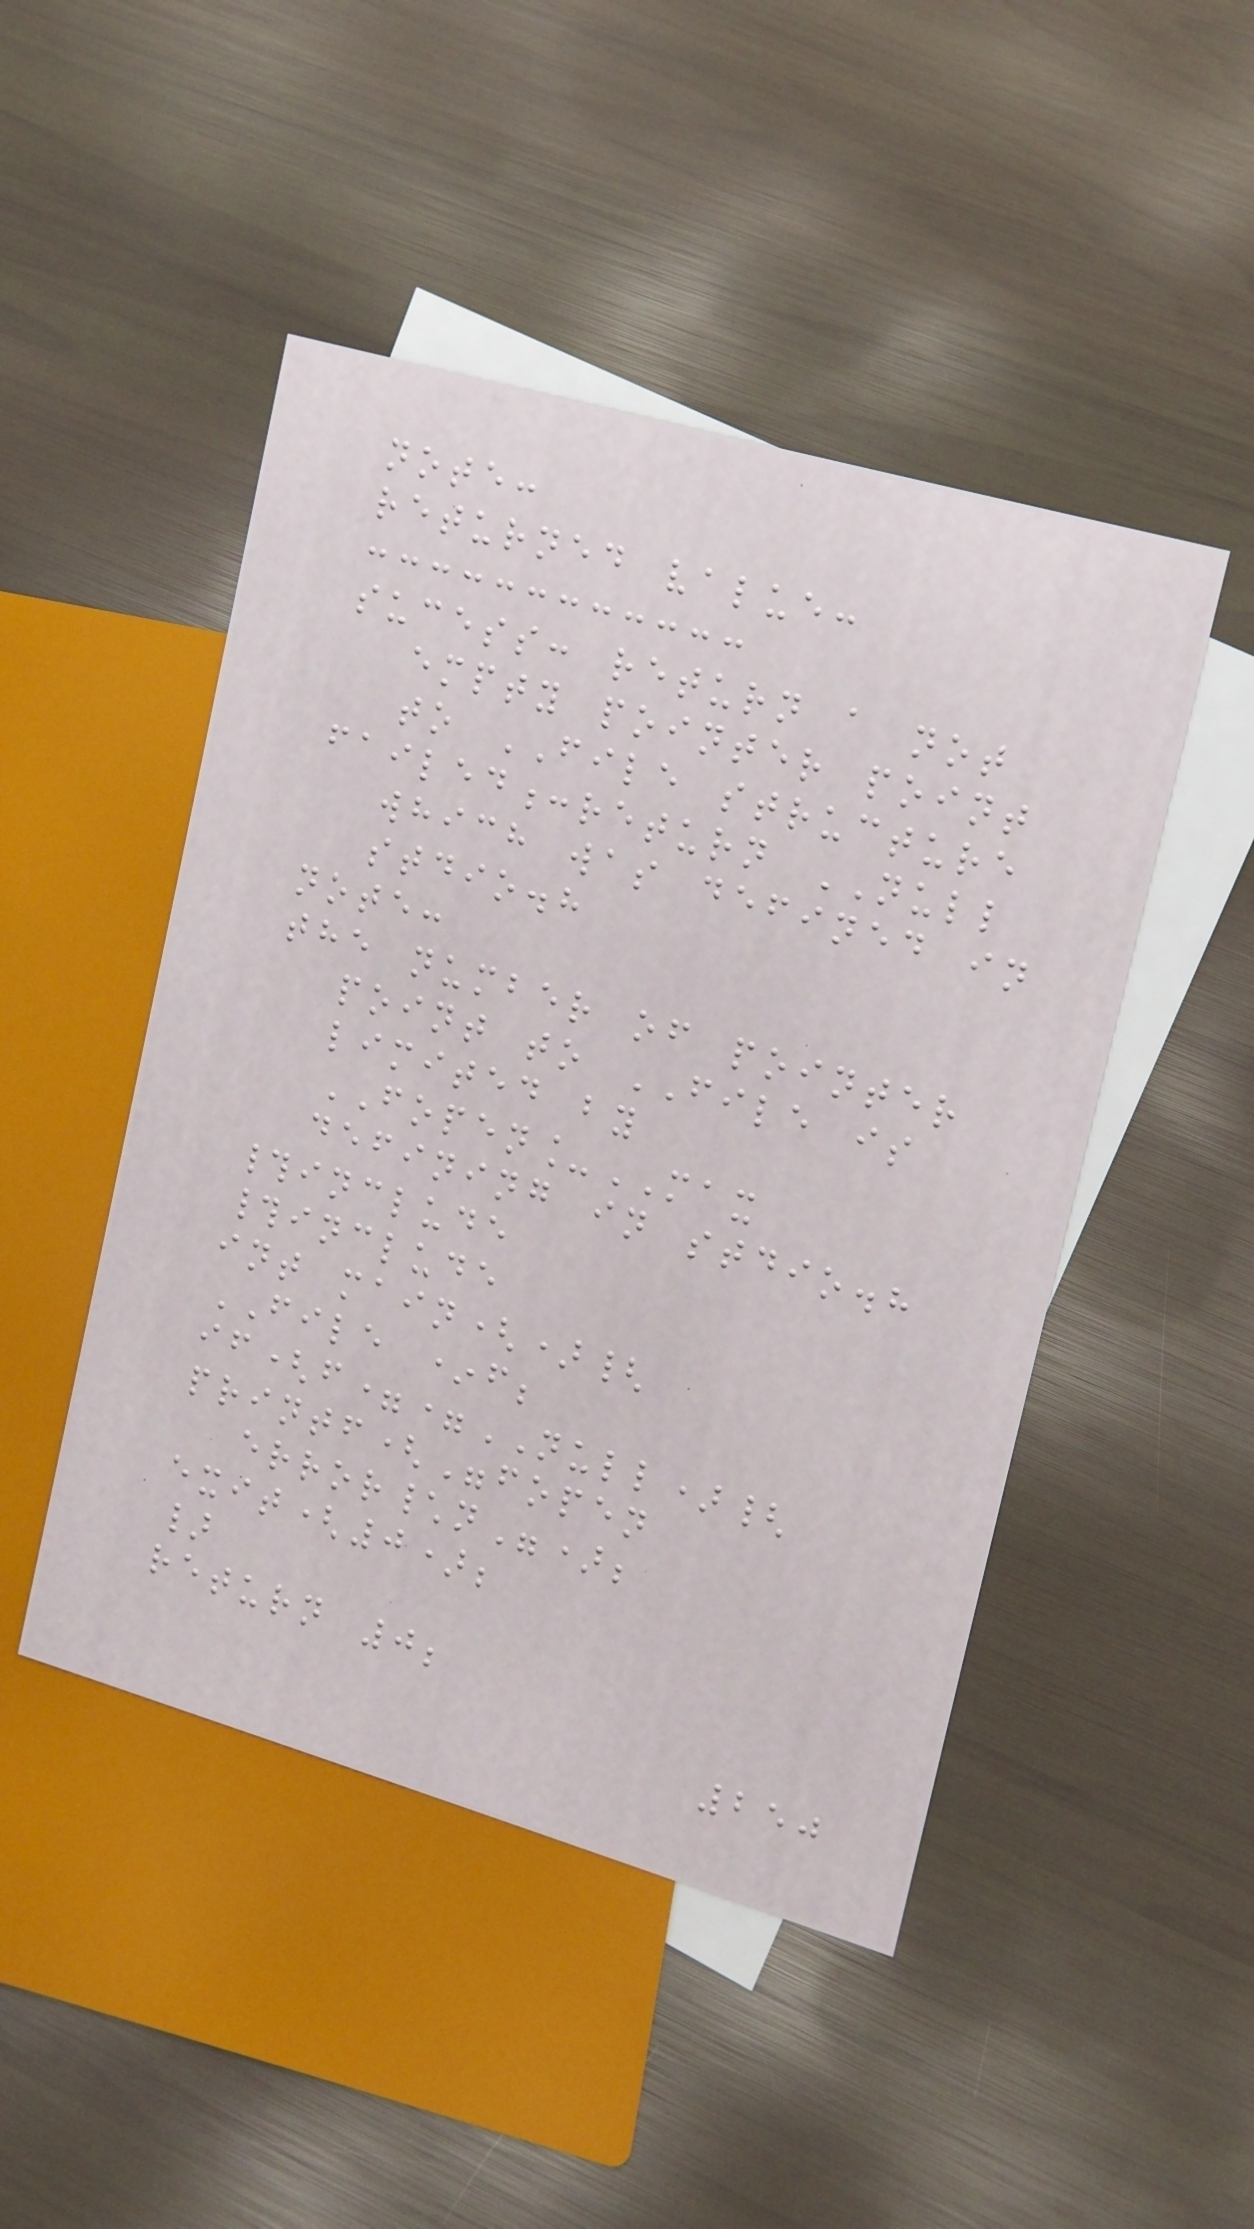note:
returned value:
sucess: return a not
empty pointer point
to FILE structure
failed:return NULL
which was defined in
stdio.h
note:
the number of pointer
point to FILE is
limited by
FOPEN_MAX
defining in stdio.h
#include
#include
int main(){
FILE *f;
if(f==NULL){
printf("fopen
error\n");
exit(0);
}
return 0;
250
